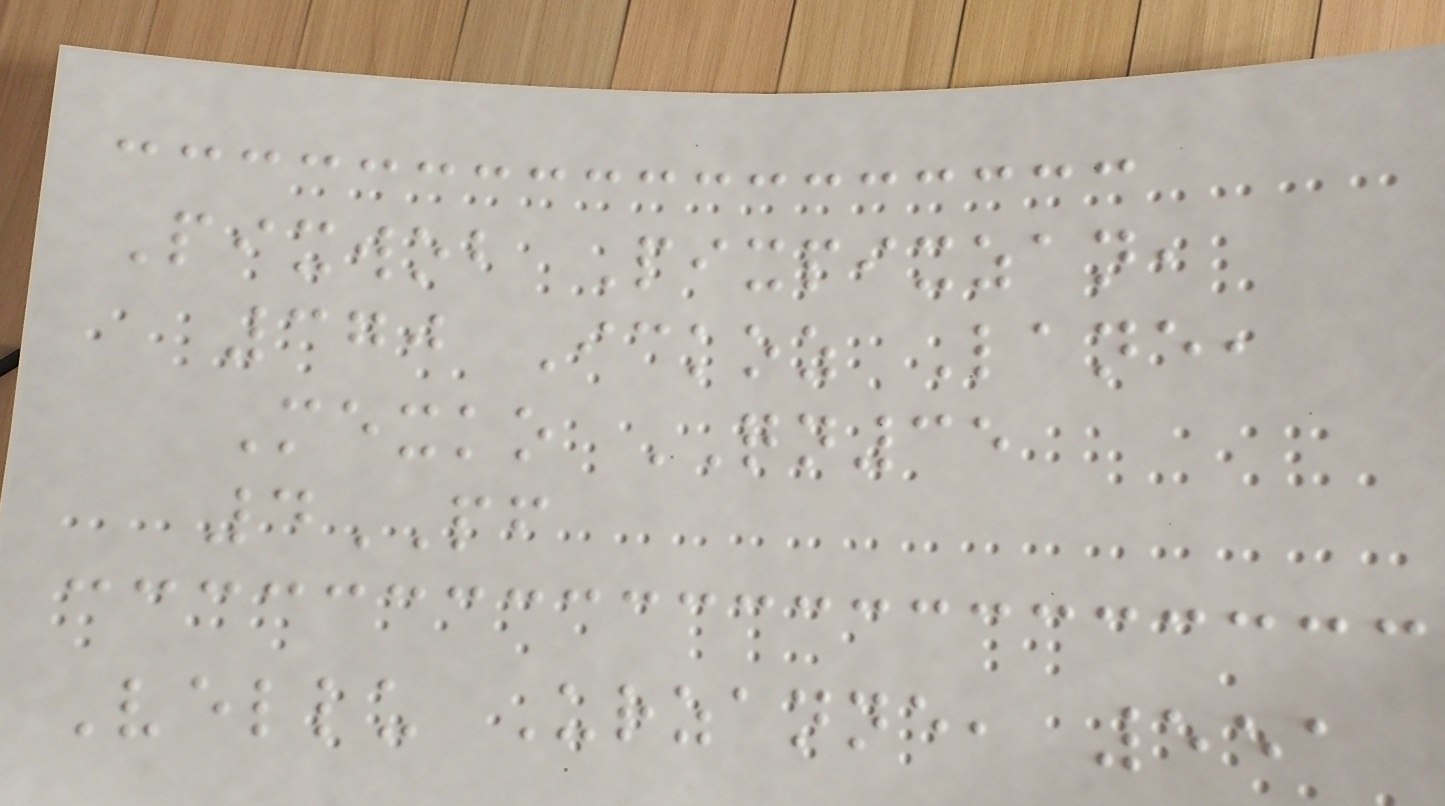Pixwob Pixpixzan,
370 Ickoz Lane,
Mexko QN35
4PF
Vellu Urzanne, 551
